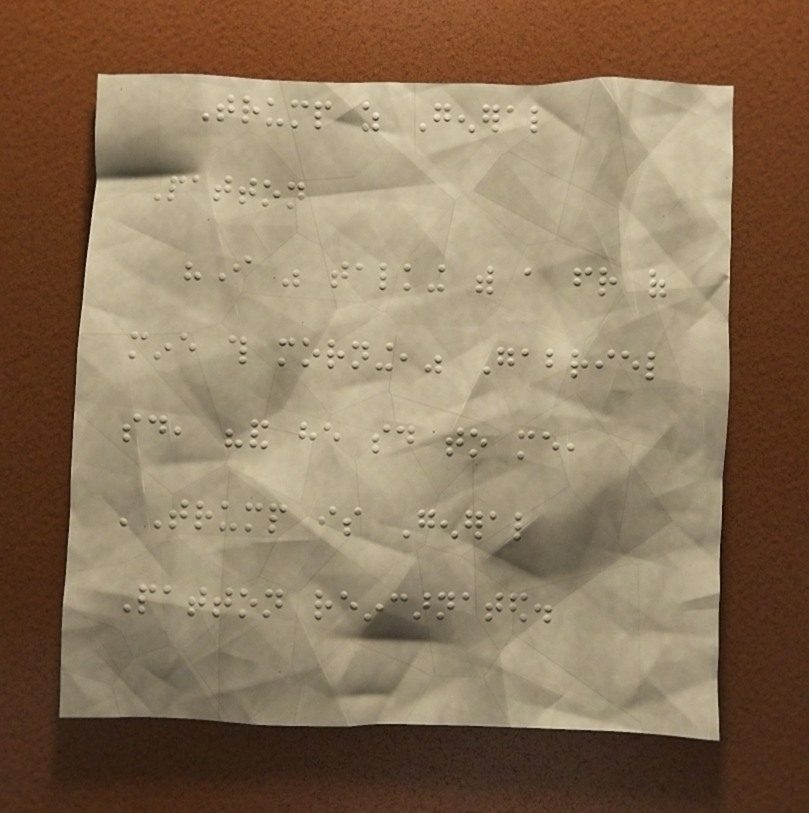Trump as General
Patton
"I was talking with a friend of
mine this morning," Gabriel
said, "and he said to me,
'Trump is General
Patton reincarnated.
